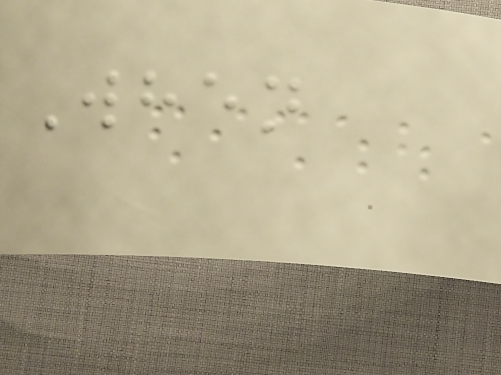When
